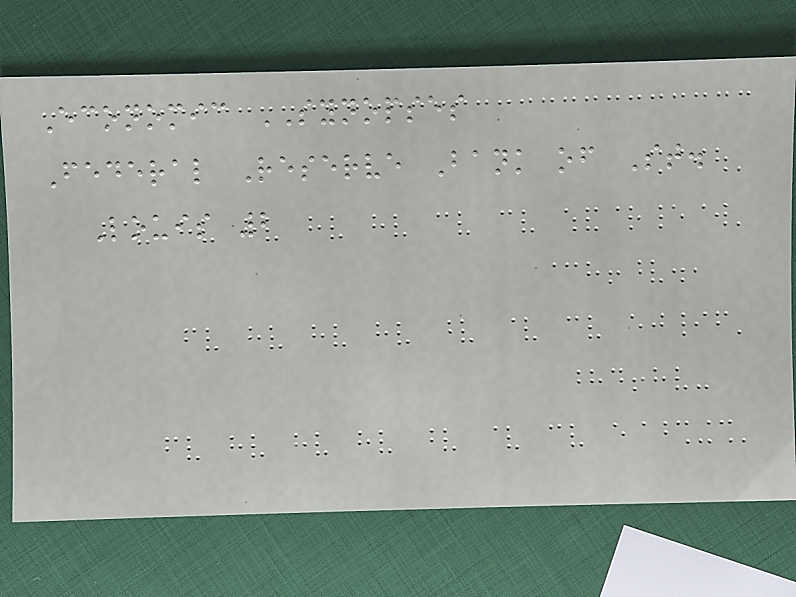Economic SYNOPSES
Federal Reserve Bank of St.
Louis 2
